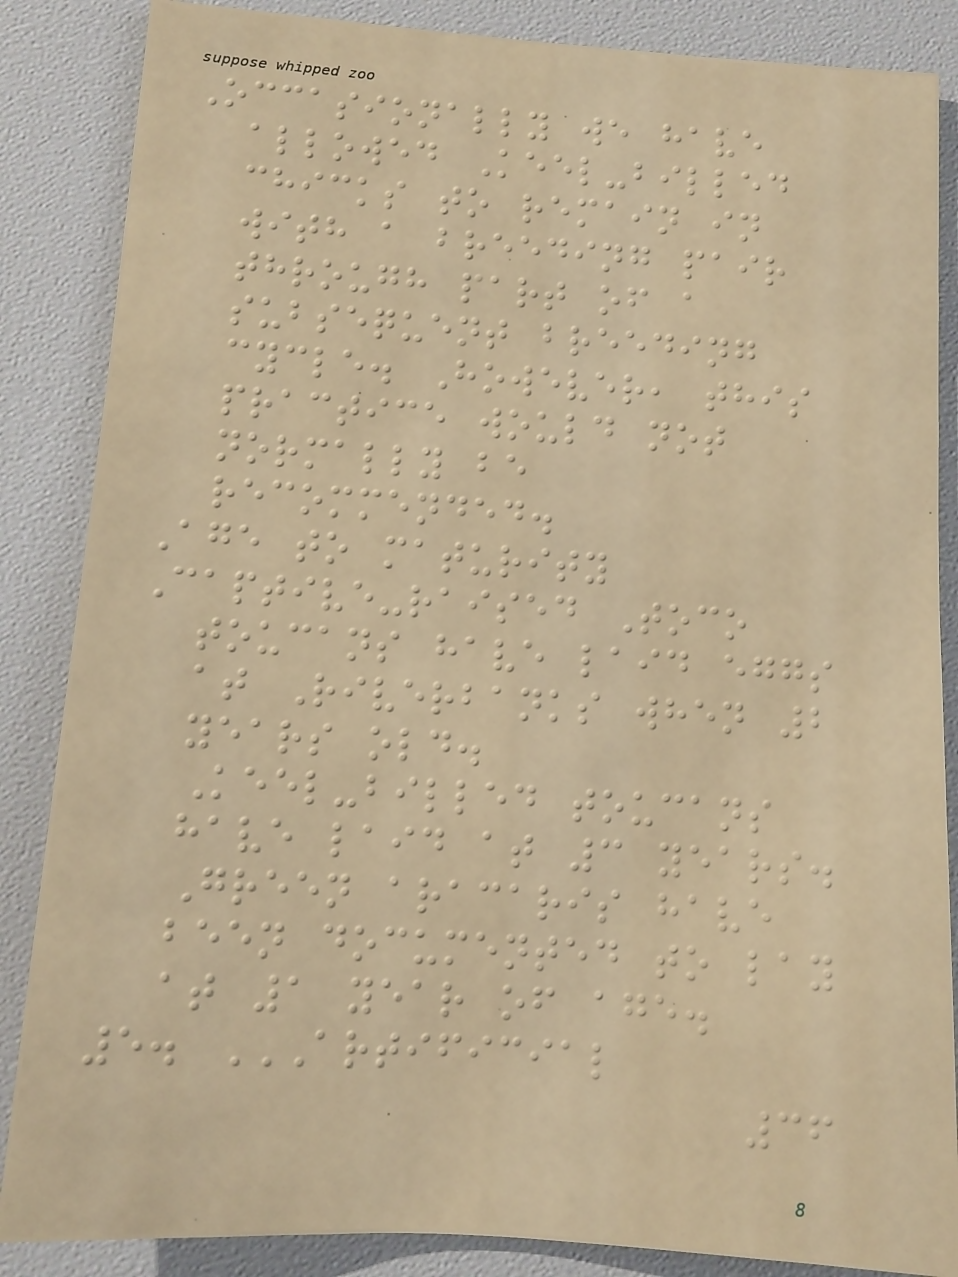Occasionally we have
allowed Keel-billed
chicks to remain in
with a breeding pair
through part of a
subsequent breeding
cycle. However, this
practice would not
normally be
recommended.
Age to maturity
Captive-raised Toco
toucans have laid eggs
at Riverbanks when 2
years old.
Keel-billed toucans
have laid at 3 years.
Green aracaris have
been documented to lay
at 1 year of age.
5. ARTIFICIAL
36
